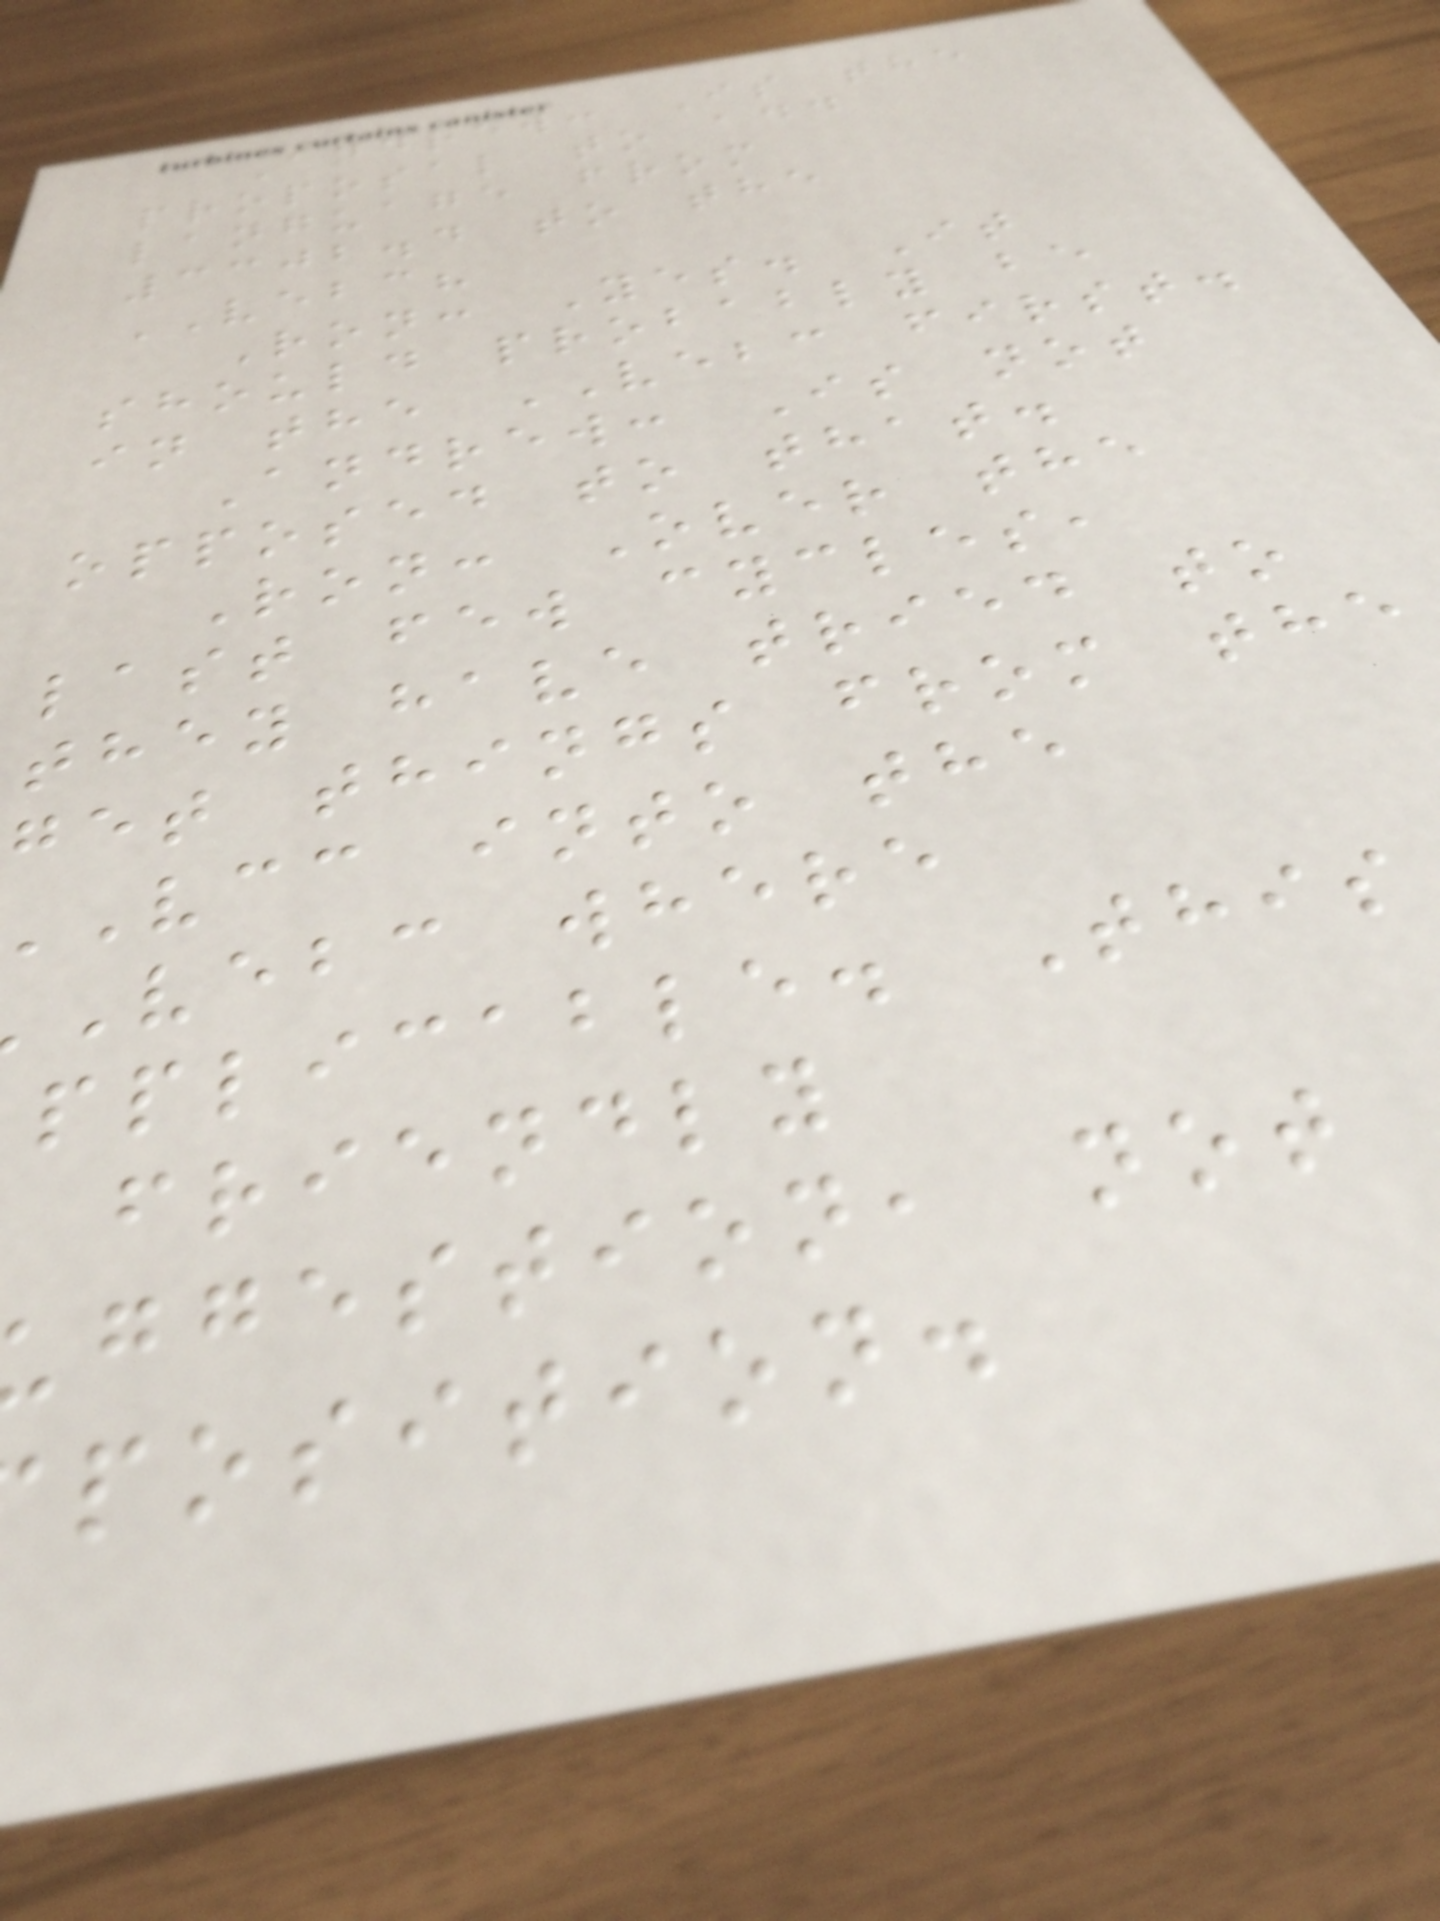Andrew: Is the
proposal to add
language from
3302.4 to the
VEBC?
Ron: Yes. It
should probably be
in the VEBC first.
Andrew: Is not
opposed to that.
Ron: Over the
last few cycles,
they have tried to
get things from the
vcc into the
vebc where
pplicable. This
friendly
ggestion, not
position.
